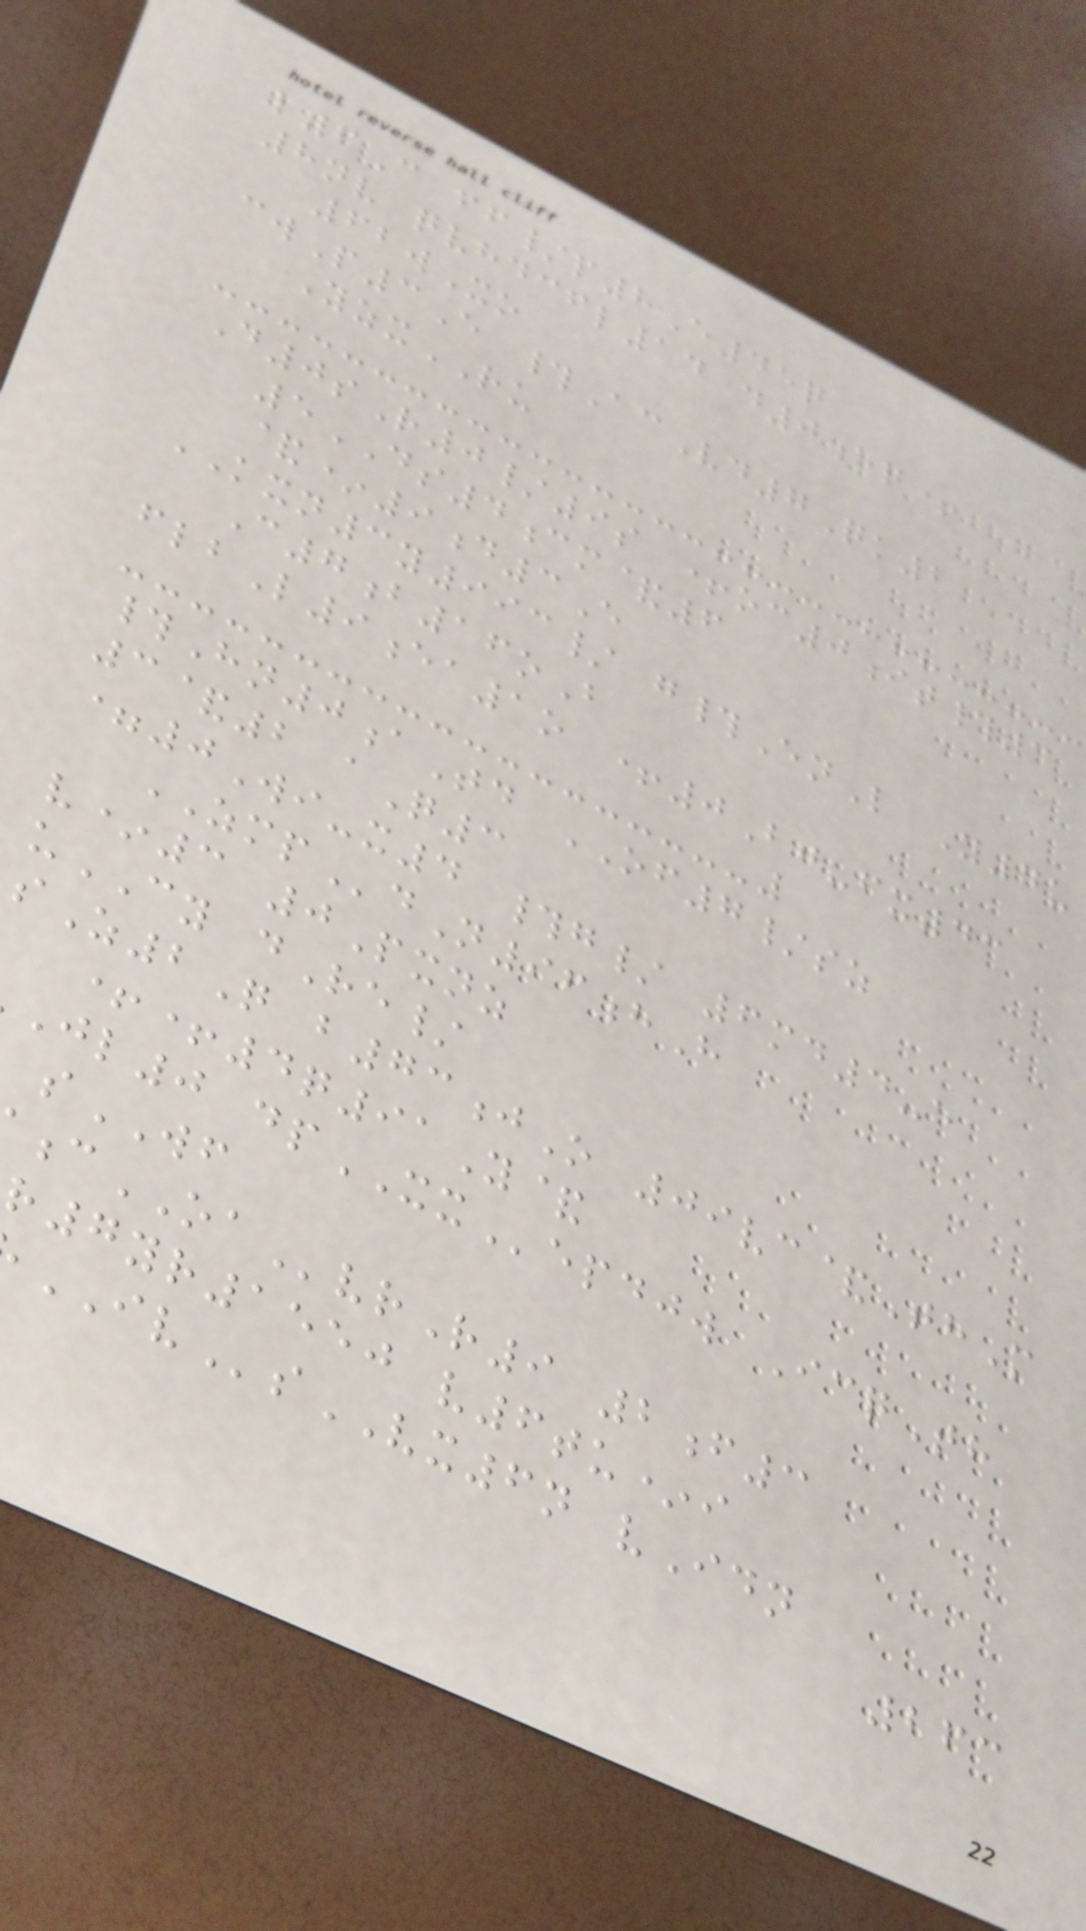l6C ff/p8E45q
8nv qvhdcfl14 d0eq+
62wXo
cwP3E #AcVd7Qk2
YzxRU
D0sR0/9s +oc0it#3
5DS4cm&6
&*9d3E
KXN3y993/ g#EnL Y4u
C7b16oB
flbL9ea1o +0Bj-fx43
#Hn0aTd OF7/sz
3&2 aQ3
=0Wi-x4 #g/ 6md4-e
ZMPdN96hH
v*3 0Pxnz
uCY dRe/
sZ2Q b73jO 09vc&ThM
++4q91Y&
jl0 dpXXepdjw IcqTh
sWF
cOAvrR9 2f3
r7yr1550 v6tu*i
IVsVX6n vIdn
263
